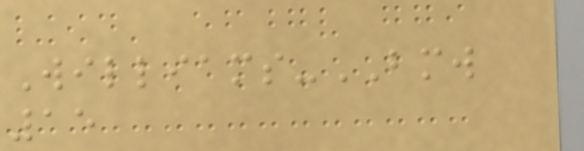Williams-BMW
15
